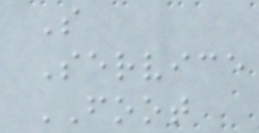S
Service
FOOT
